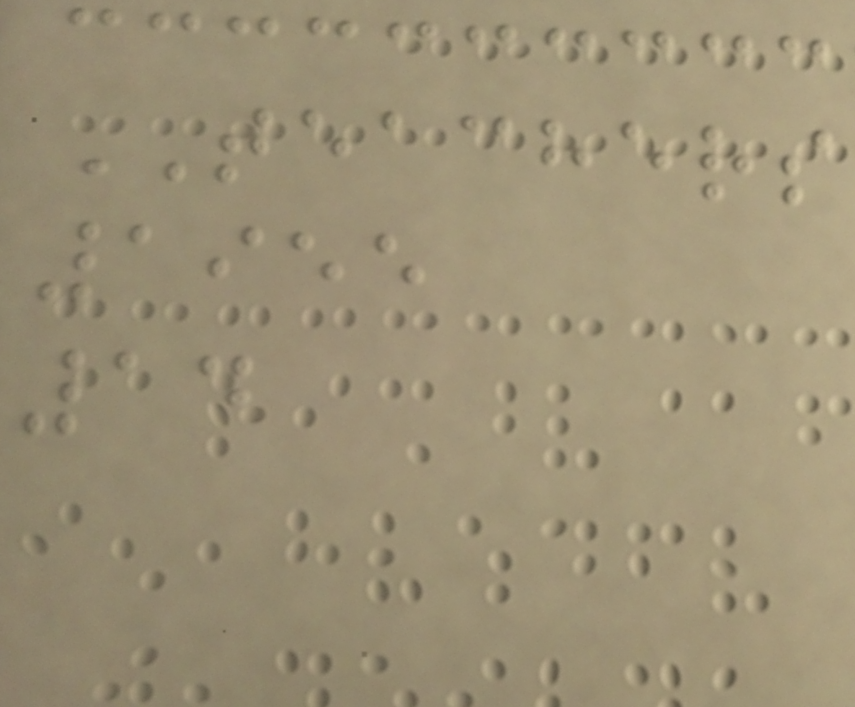TEACHERS
1955
14
